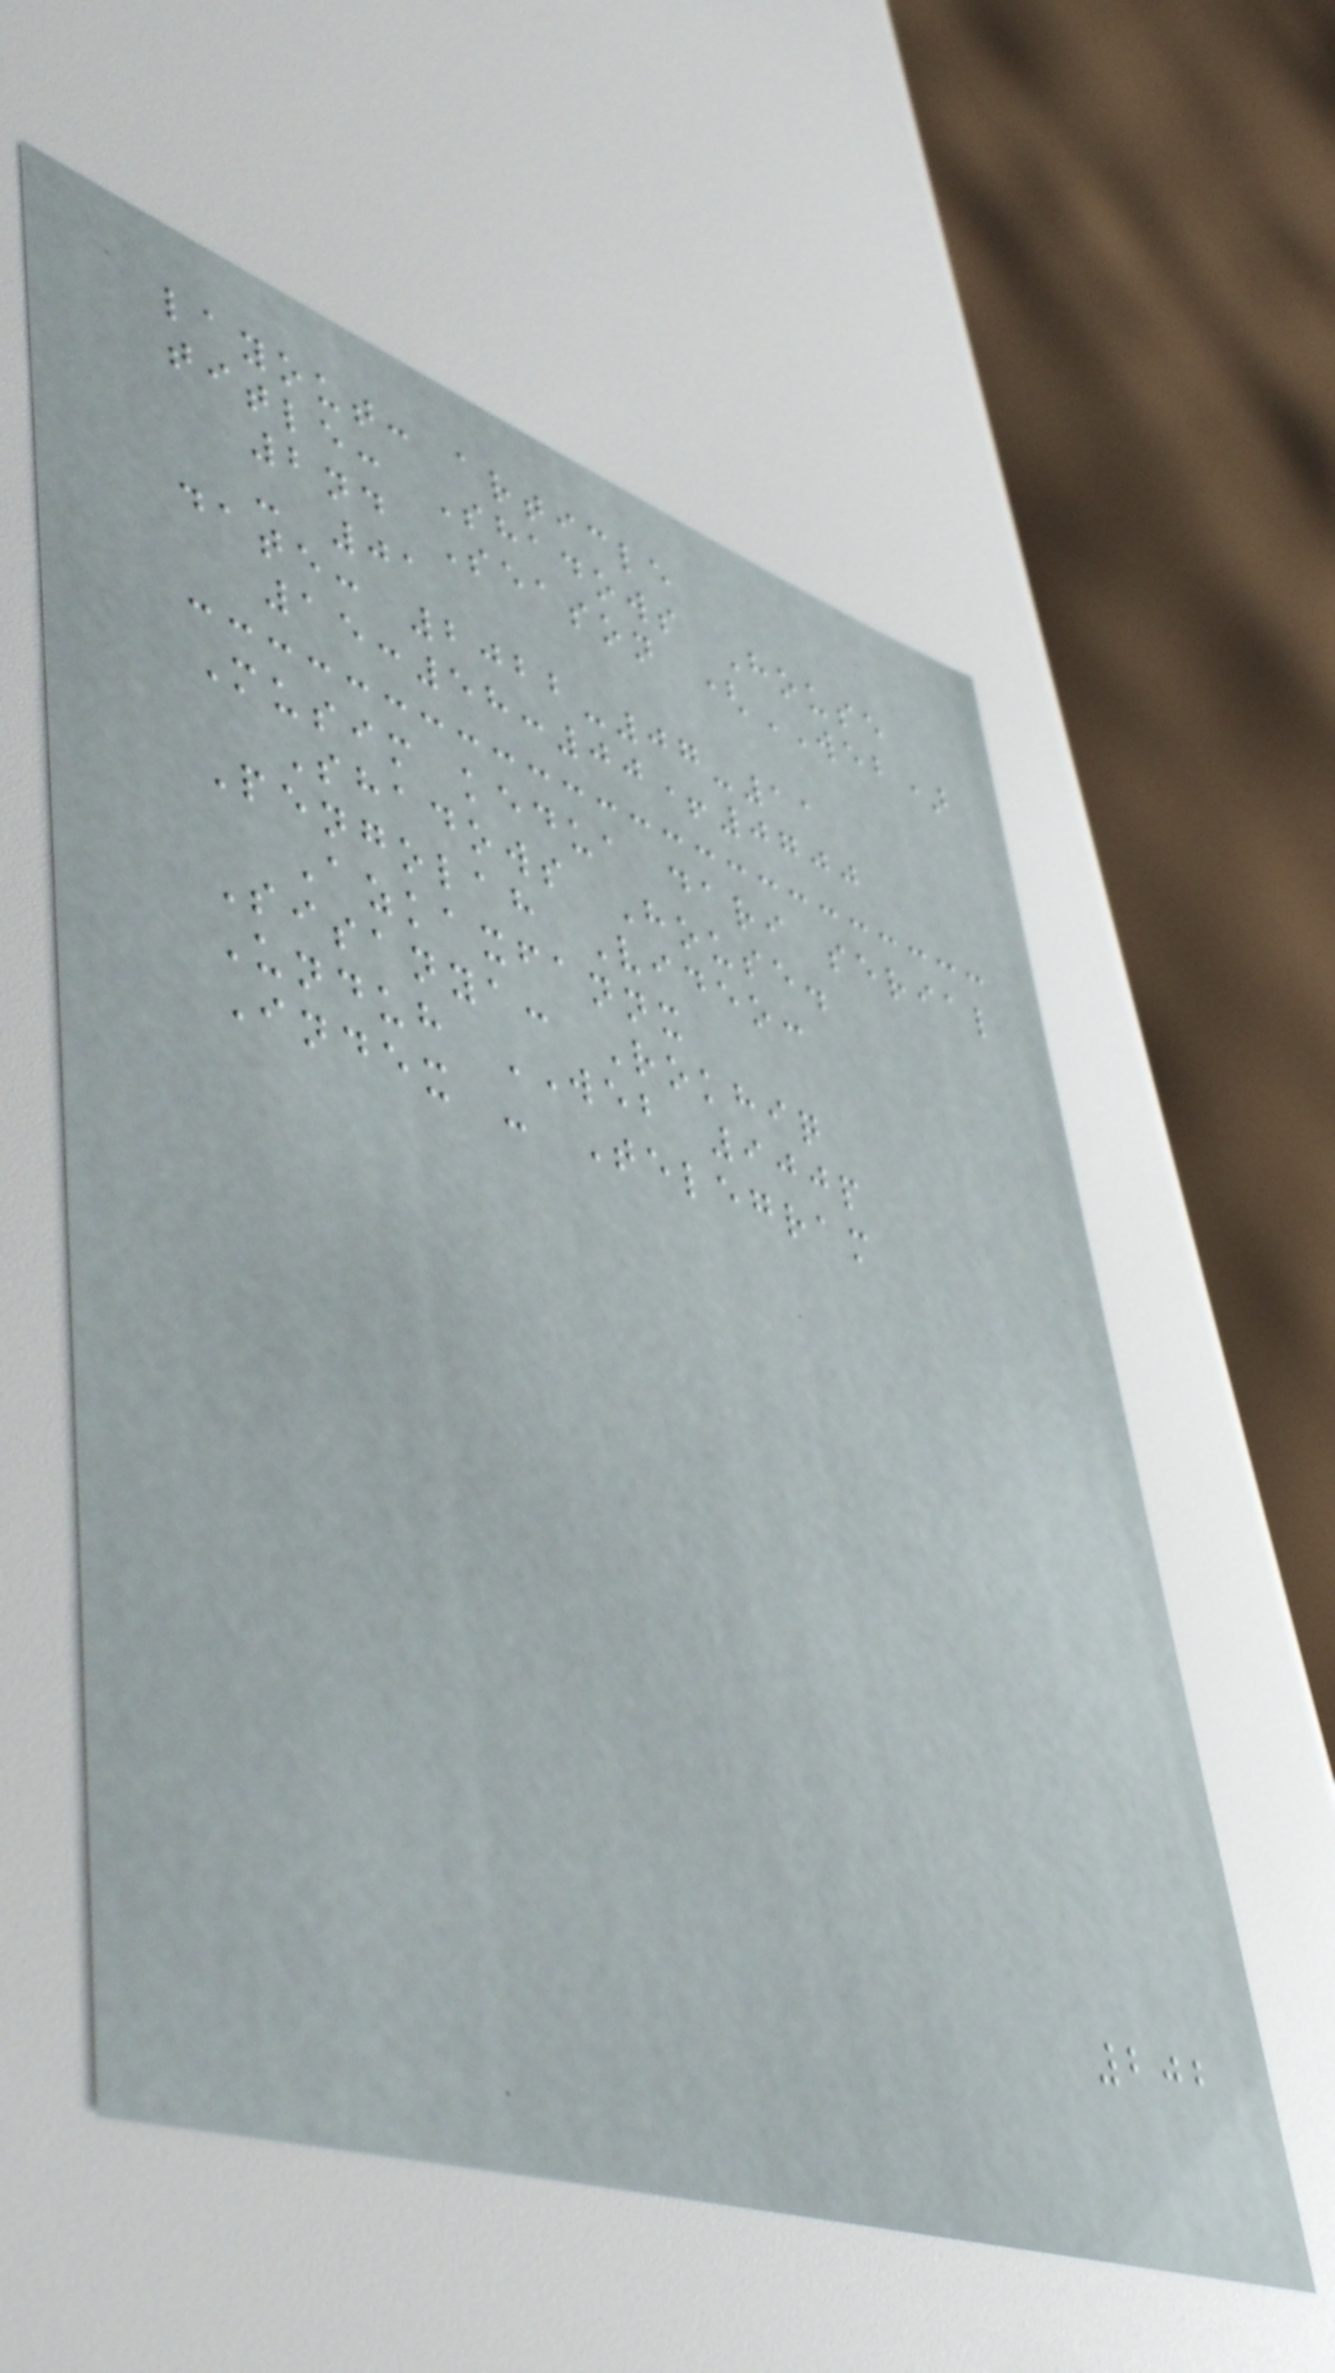layout: article
title: Shadows House
2nd Season (WEB)
- 01
date: 2022-07-11
15:58:00+0700
Musim kedua dari serial
Shadows House.
Pengolah Video:
Azkaxfannx
Sisanya: Rokhiq
Unduh WEB 900p
Index - Telegram
202
